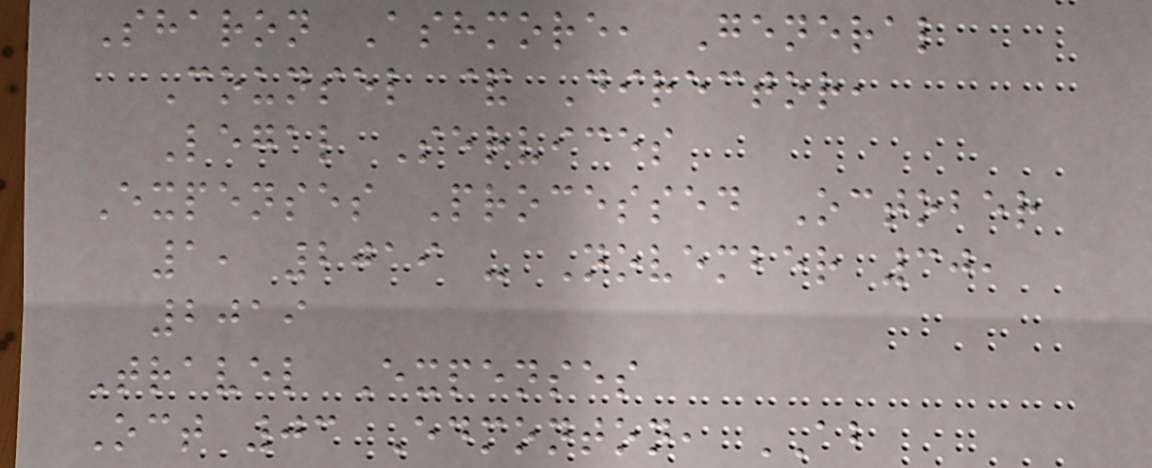Sharon Ashmore, General
Counsel & Director,
Legal Services
Expenses Processed October
1, 2019 - November 30,
2019
Travel Expenses
Oct 03 Edmonton, AB
